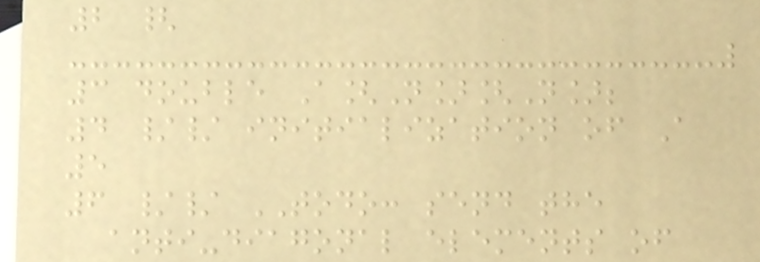2 {
3 double A[N][N];
4 // initialization of A
5
6 // TODO: send the
anti-diagonal elements of
